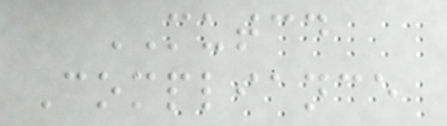MUTCD
Compliance
